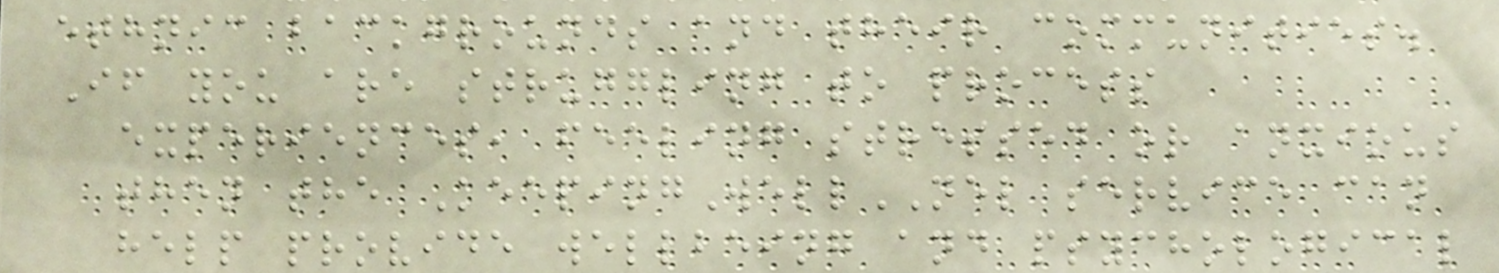ethnic backgrounds and their communities.
If you are struggling to process
experiences, feeling stressed or anxious
then the KeepingWellNEL service can
help provide wellbeing and psychological
